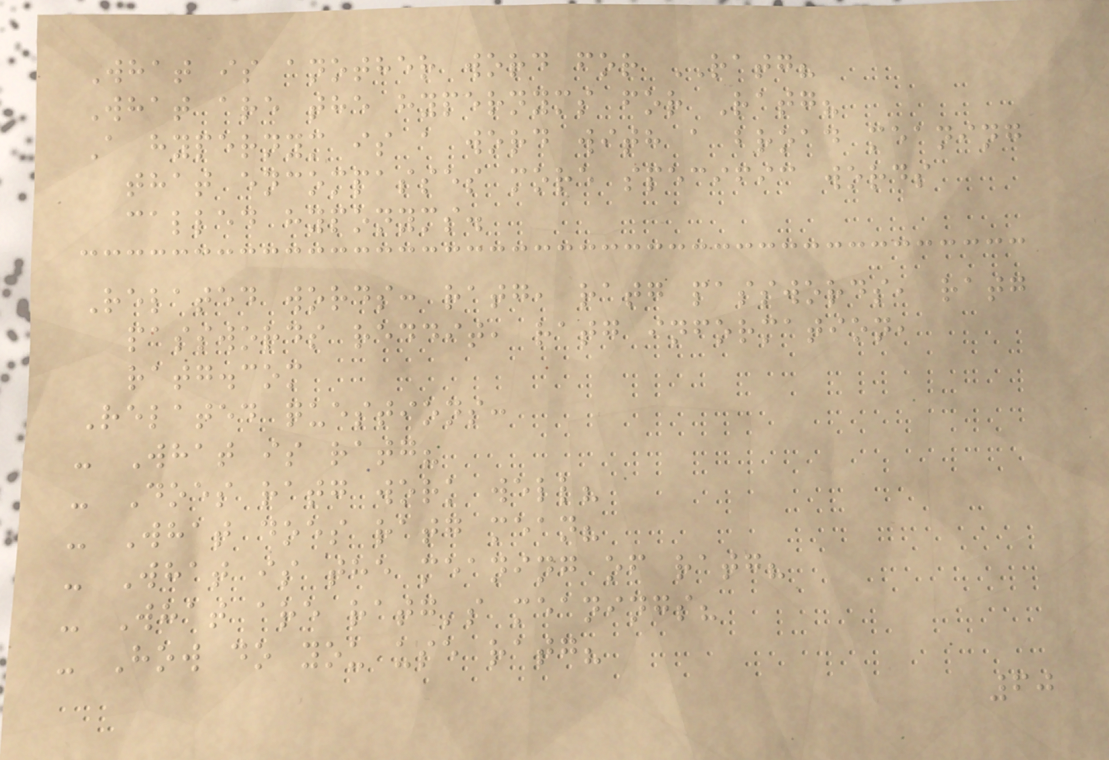What is another word for RATG?
What are the hypernyms for Ratg?
A hypernym is a word with a broad meaning
that encompasses more specific words
called hyponyms.
Related words: ratg, ratg passwords, ratg
passwords reddit, ratg information,
ratg.com
Related questions:
- What is ratg?
- Does ratg work well?
- What does ratg mean?
- What is the meaning of ratg?
- What are ratg's meanings?
- How do you use ratg?
60
